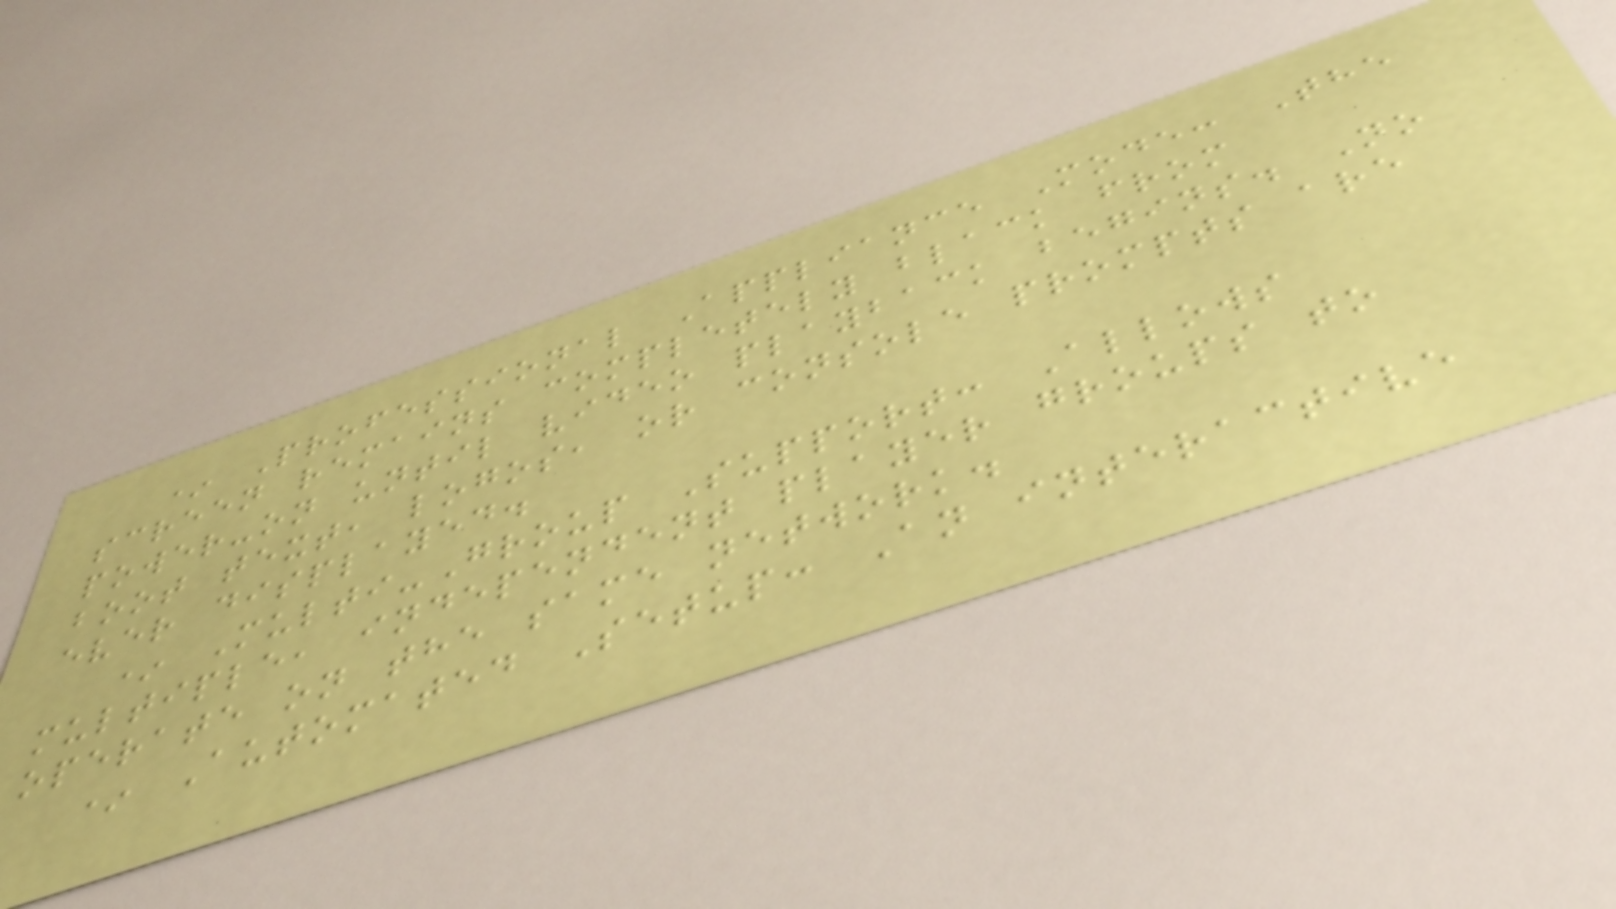* Professional Appliance Mode: The
screen remains completely black from
power-on until video playback begins. No
boot text, logos, or console prompts are
ever displayed.
* Multi-Group Support: Allows
multiple, independent player groups to
operate on the same network.
* Automated Setup: An interactive
